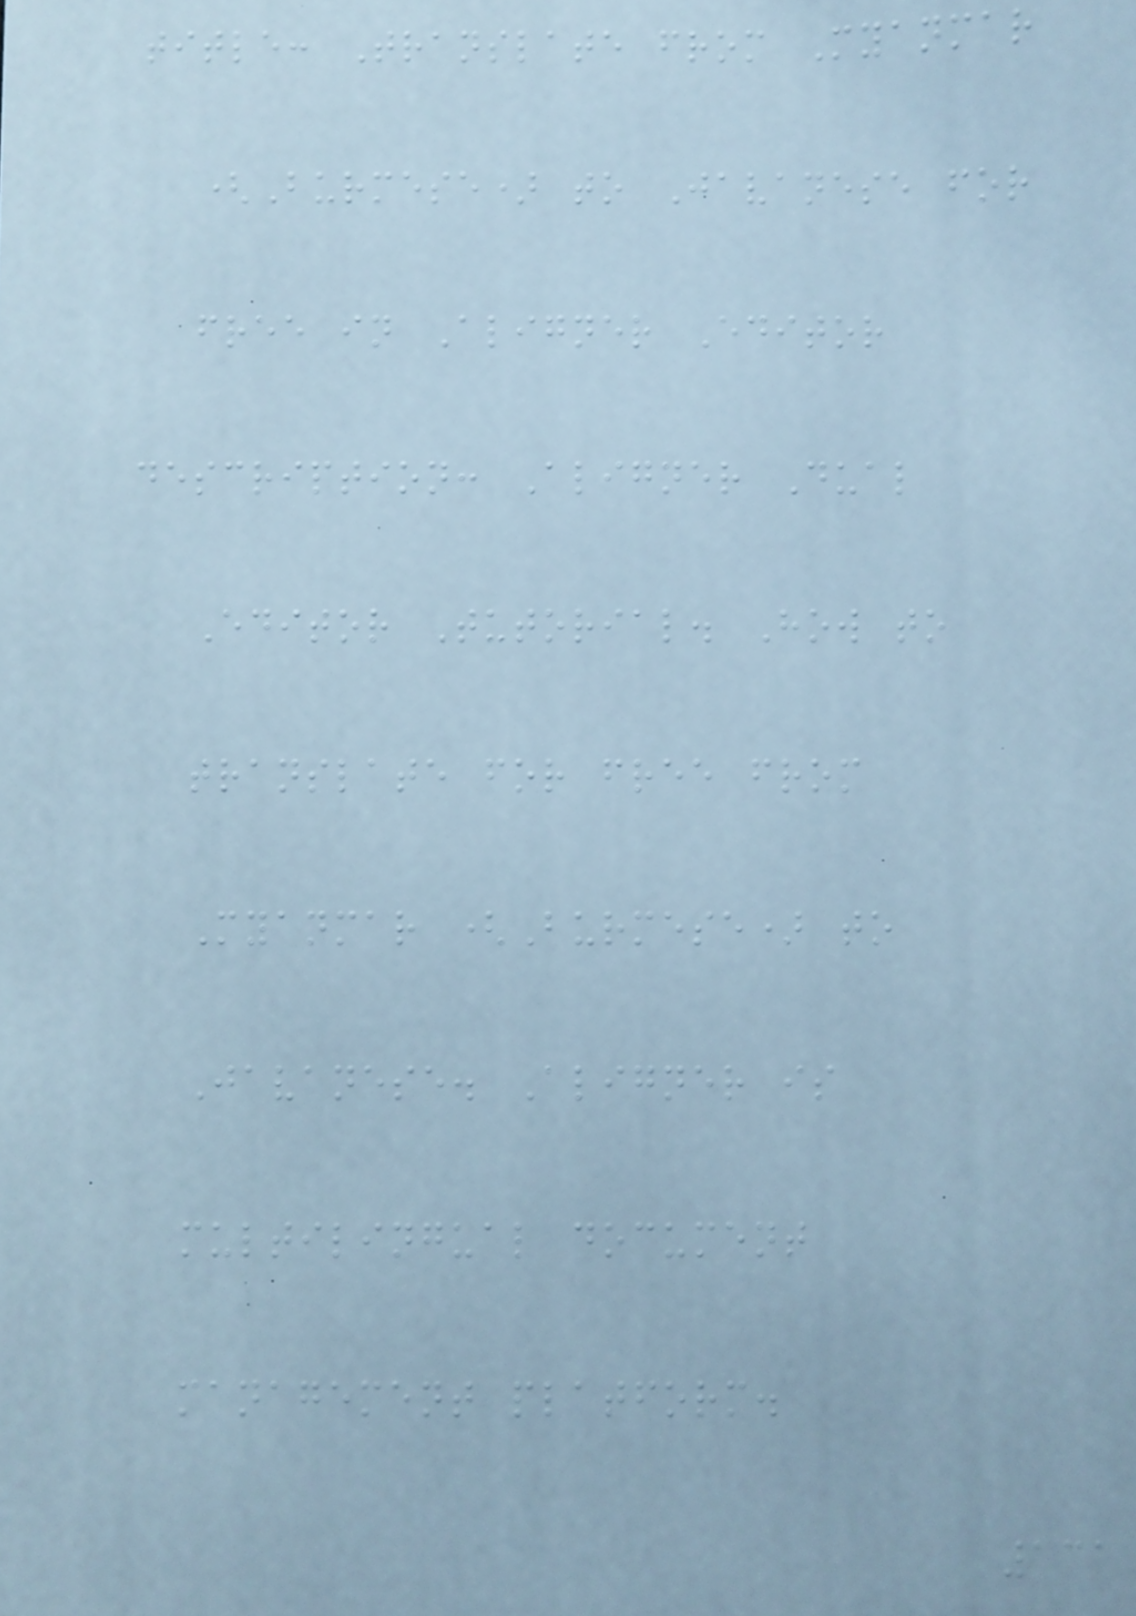title: Translate from Myanmar
(Burmese) to Javanese for
free in Aligner Editor
description: Aligner Dual
Editor Tutorial. How to
translate for free from
Myanmar (Burmese) to
Javanese. Aligner is
multilingual document
management platform.
131
